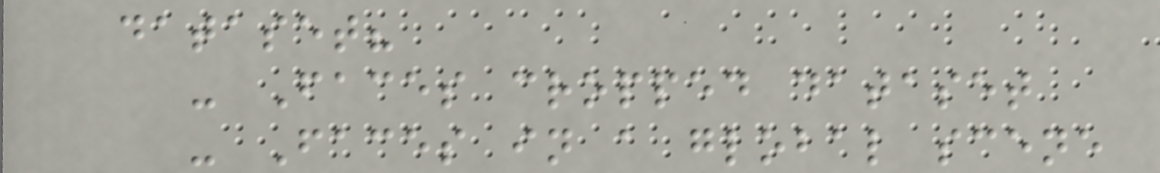dataset?
- Faces cropped dataset
- Faces in a global scene
